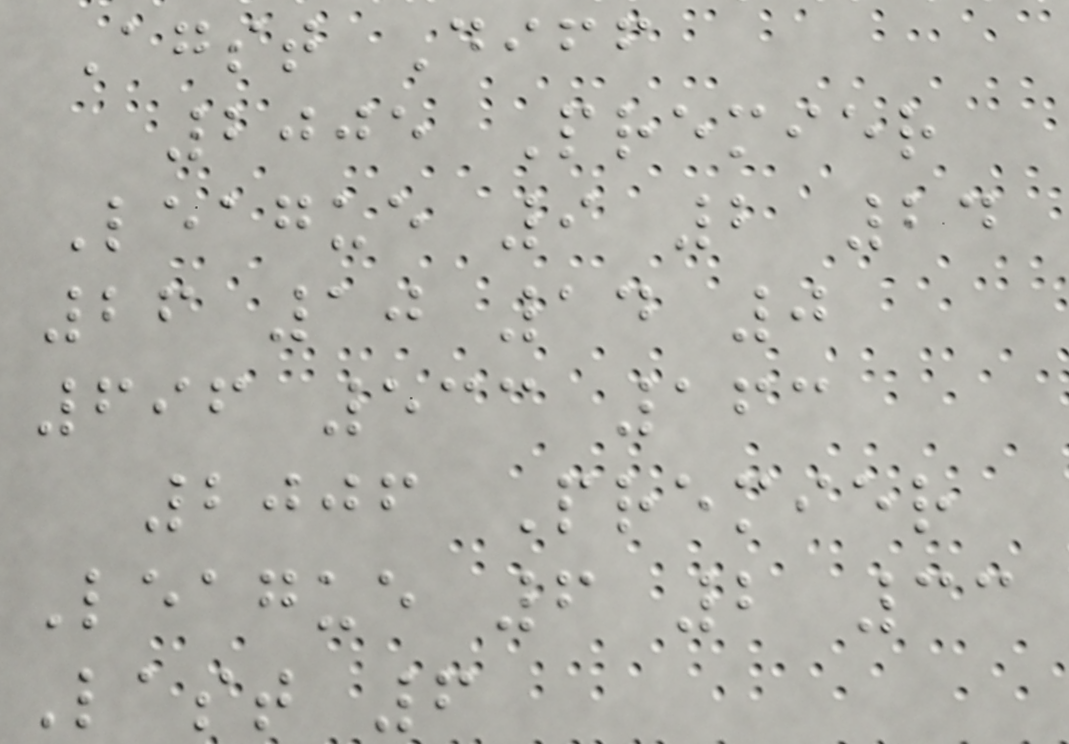Agst Diff
2005 Premier
League 9 2 24
26 10 14 0
696 533 163
2006 Premier
League 6 2 33
Last 6
